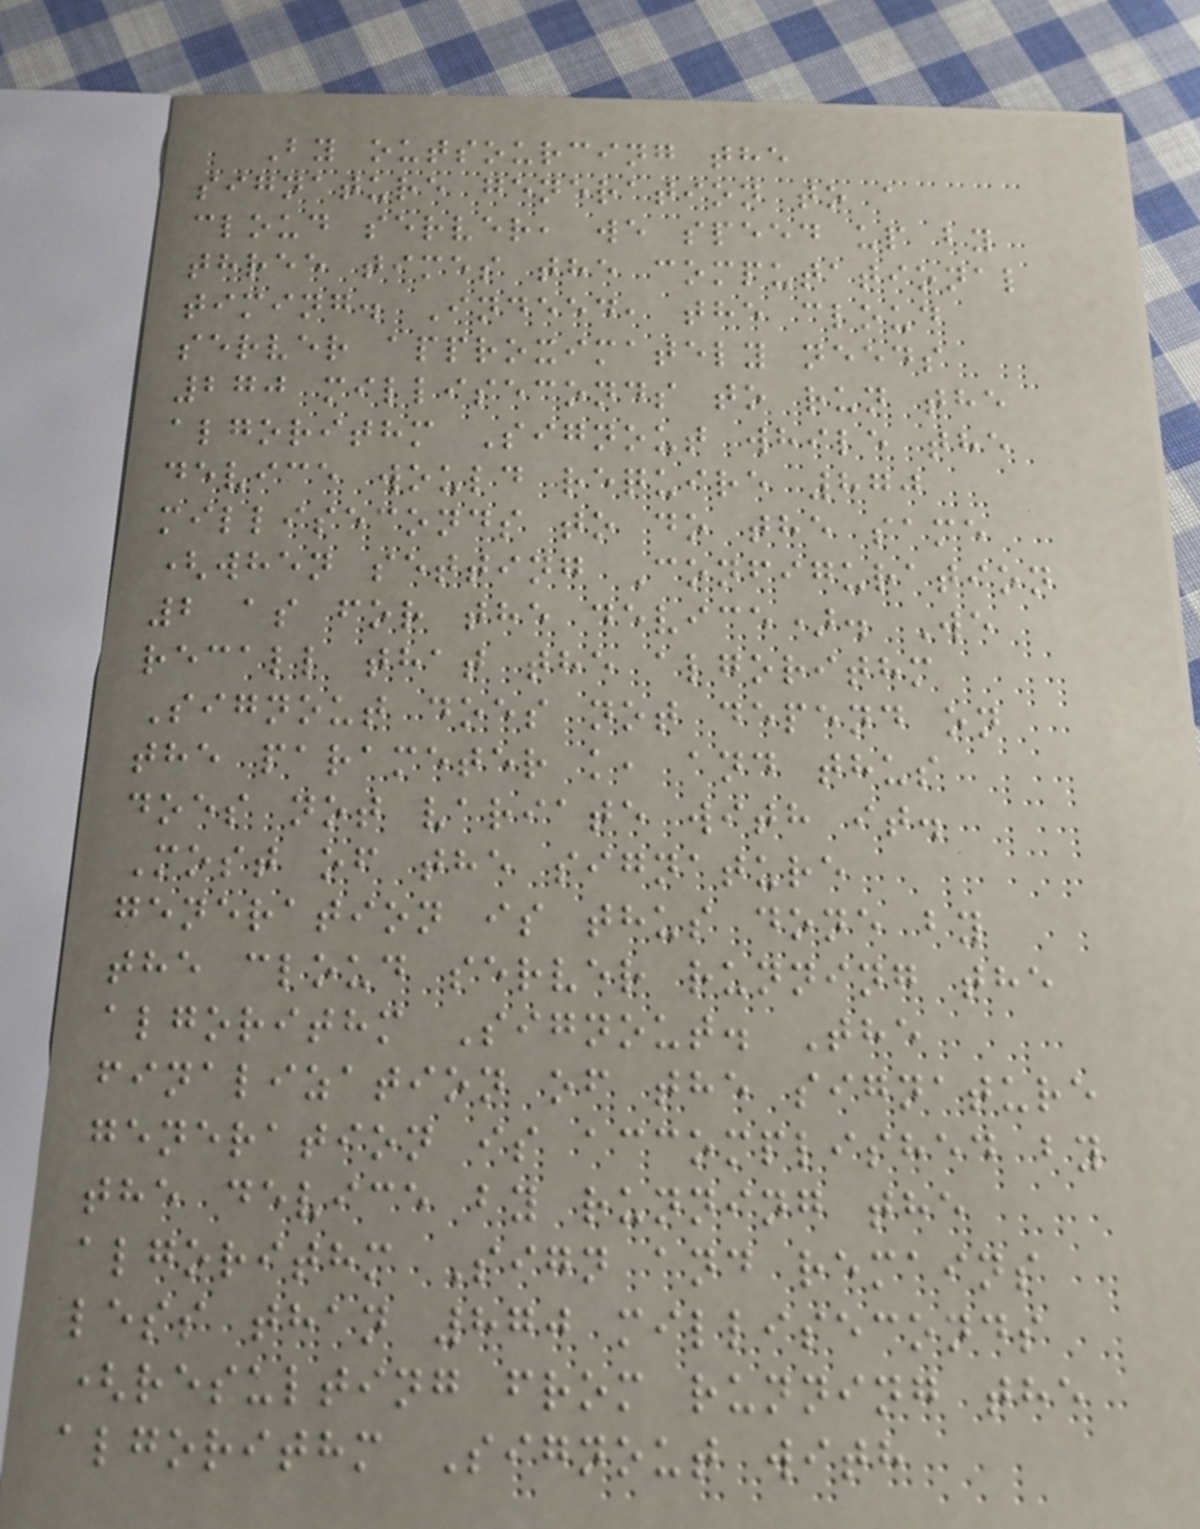By outsourcing the
signature generation to a
cloud server, we speed up by
three times the computational
timing. Indeed, the cloud
server approximately needs
270 milliseconds to run the
algorithm Signout while the
device would require 870
milliseconds to do the same
(when setting Configuration
2 as for the device). We
recall that the algorithm
Signout does not depend on
the parameter k, and thus
does not variate with it.
Most of the signature
generation is thus done by
the cloud server running the
algorithm Signout. The
finalization of the signature
generation is accomplished by
the device by running the
algorithm Sign and remains
less than 870 milliseconds
(resulting from running the
algorithm Signout with
